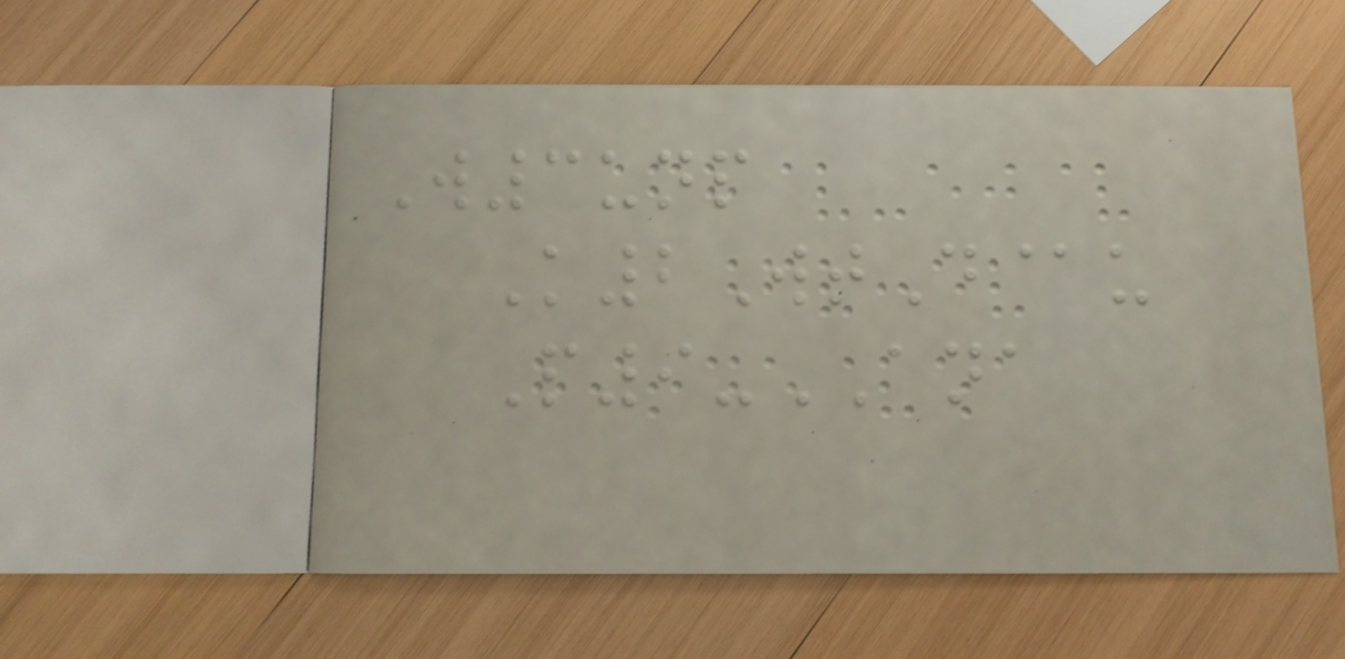W3unp
K2WtD@u
P9-ANA
